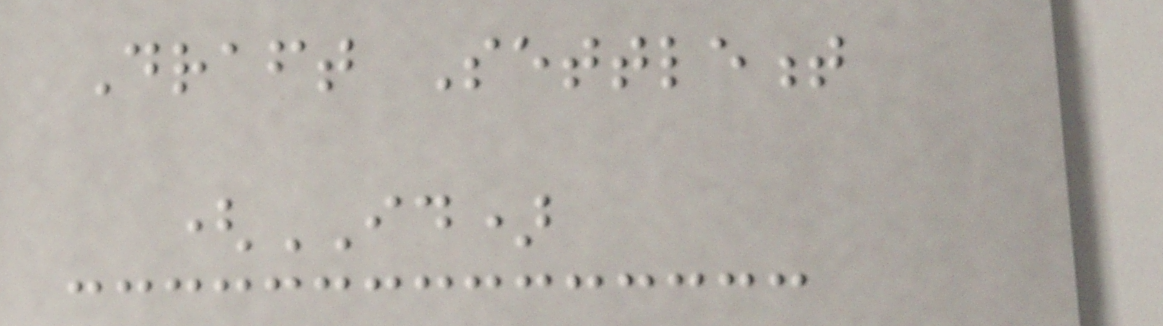Draft Settlement
(ID)
